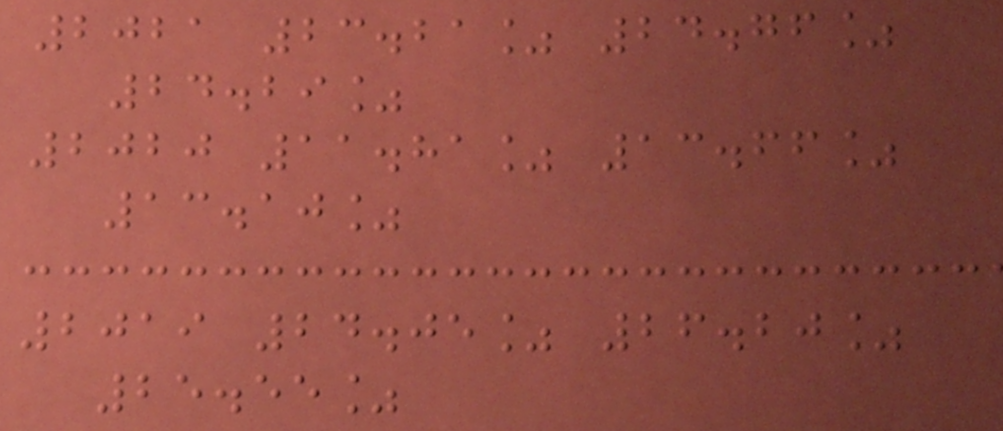2021 23.21% 24.76%
24.29%
2020 11.81% 13.66%
13.10%
2019 24.05% 26.20%
25.55%
